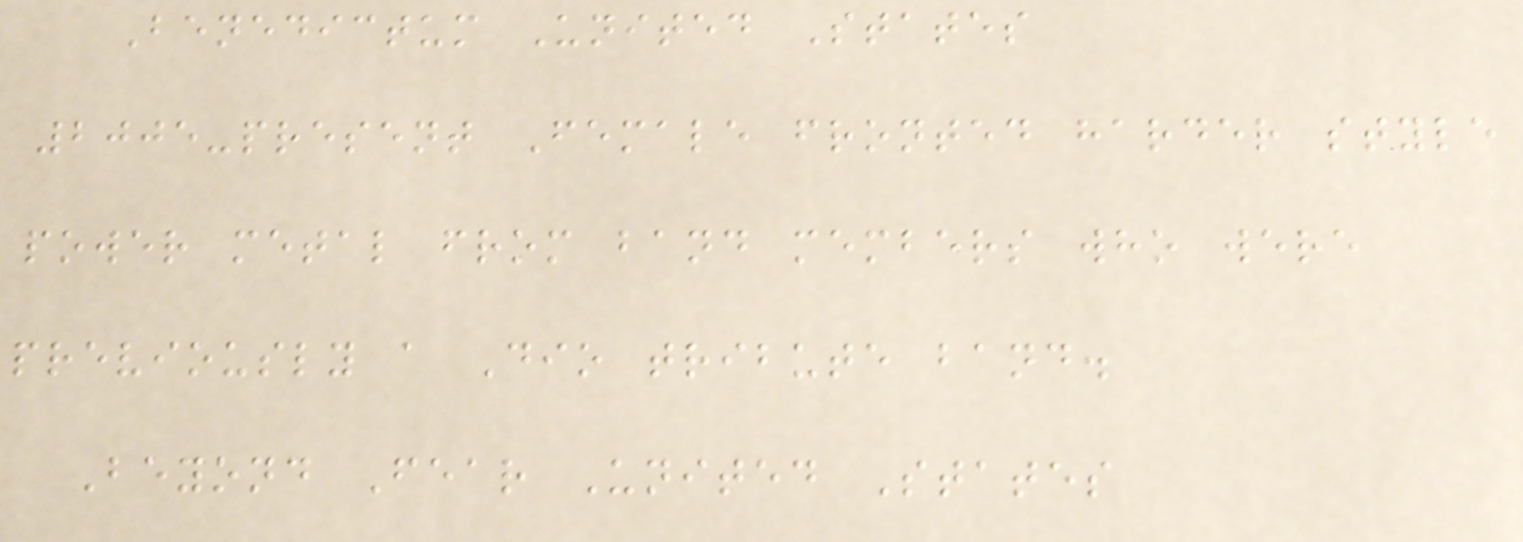Benedictum United States
2005-present Female fronted harder style
power metal from band members who were
previously a Dio tribute band.
Beyond Fear United States
